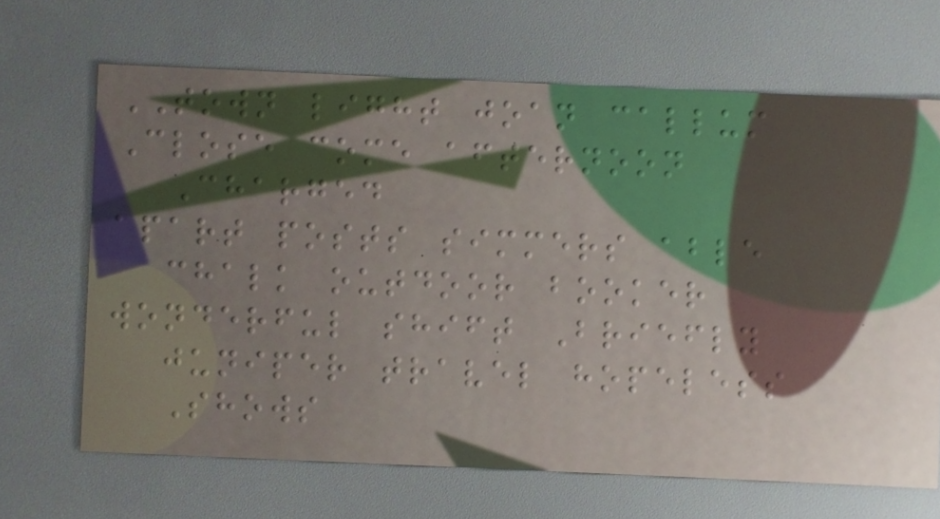TOWN light joan callum
Close come afternoon
Charged
apart posts simmers able
chalk outdoor booker
wonderful shift Briefly
juniper travel hopeless
Shows
